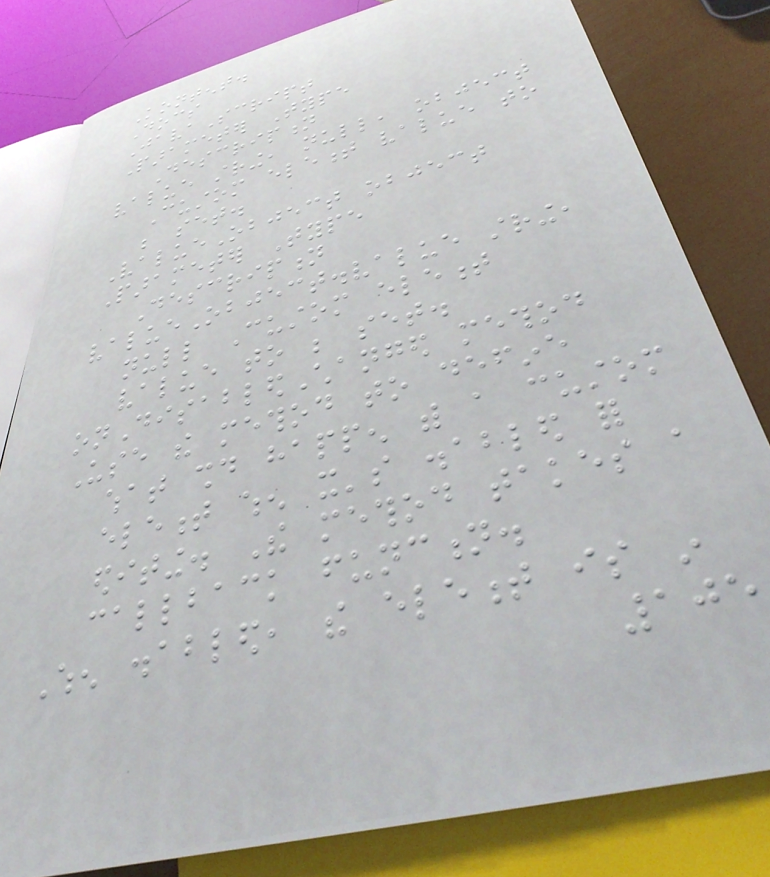Kontent.
Docs
JavaScript
Parameter Type
Description
value string, null, object
Custom element value to
be set.
ValueObject object
Parameter Type
Description
valueObject.value string,
null Custom element
value to be set.
onDisabledChanged method
Use the method to define
what should happen with a custom
element when it's disabled for
editing. The method takes a
callback function.
When disabled, the element is in
105
